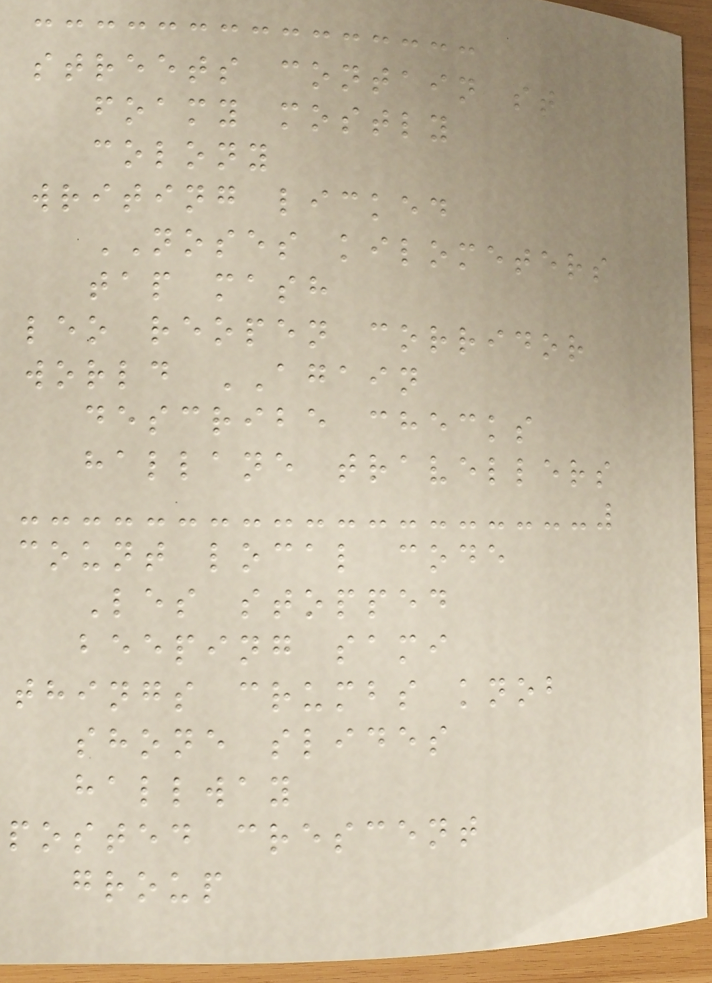streets contain st
foamy mostly
colony
writing licked
NOSES kilometers
tap mash
leo reopen corridor
world AGAIN
describe checks
hallane travellers
count local code
Les stopped
beeping sami
things crumbs knob
shone slides
hallway
posted crescent
group
